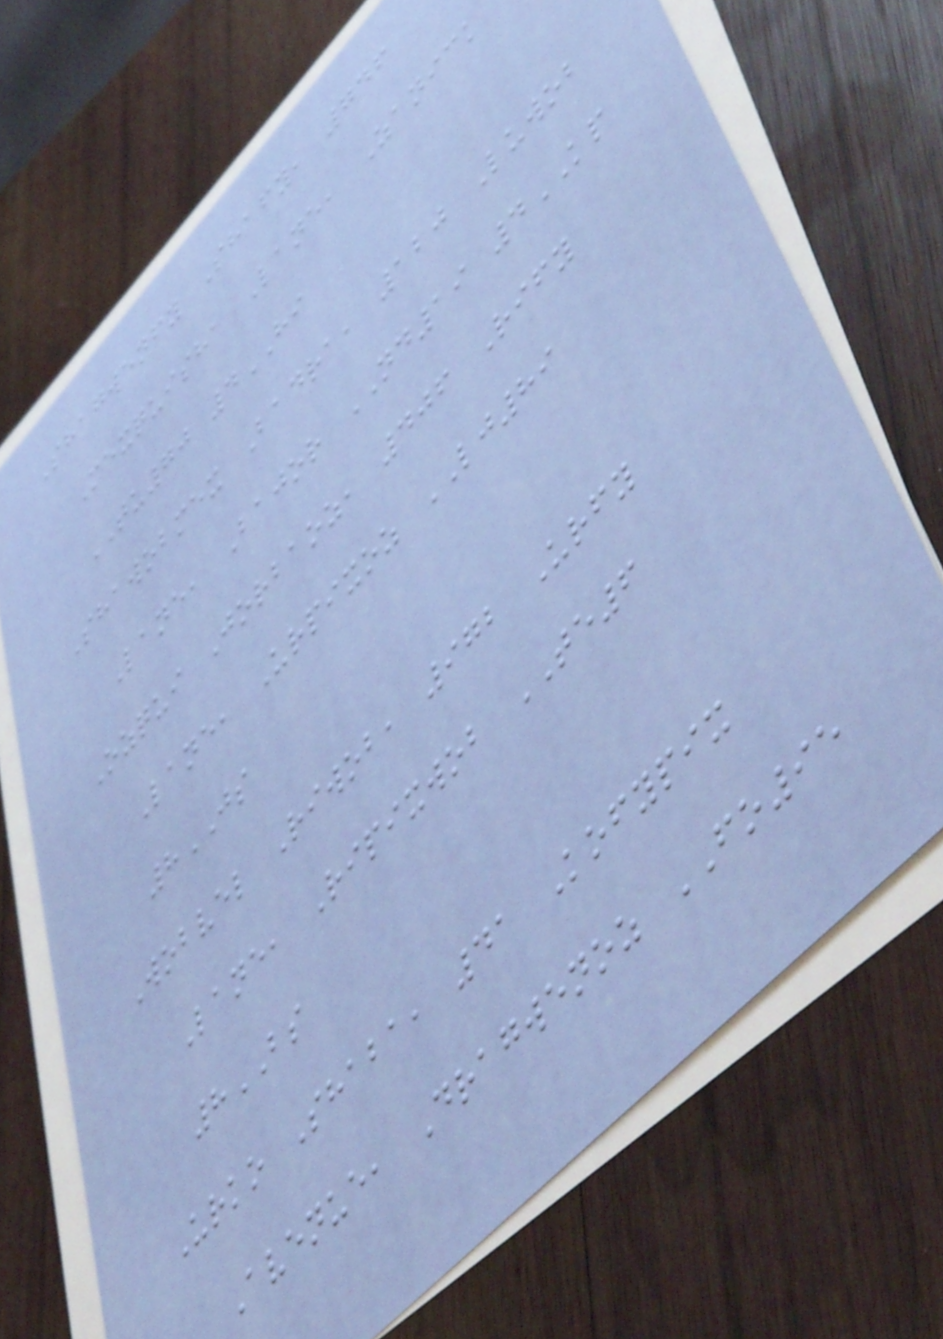Shagwenfy Shafy, 746
Mexquisha Lane, Zanick
TU70 4HI
Shawobmex Badra, 120 Luwob
Lane, Bajor ND19 4KP
Ozqui Jorbaoz, 406 Rify
Lane, Urpixoz LJ89
8JS
Wobvel Riwob, 972 Urfy
Lane, Ripixwob TE6
8BS
Urko Shaba, 41 Kofypix
Avenue, Dragwenoz FO95
